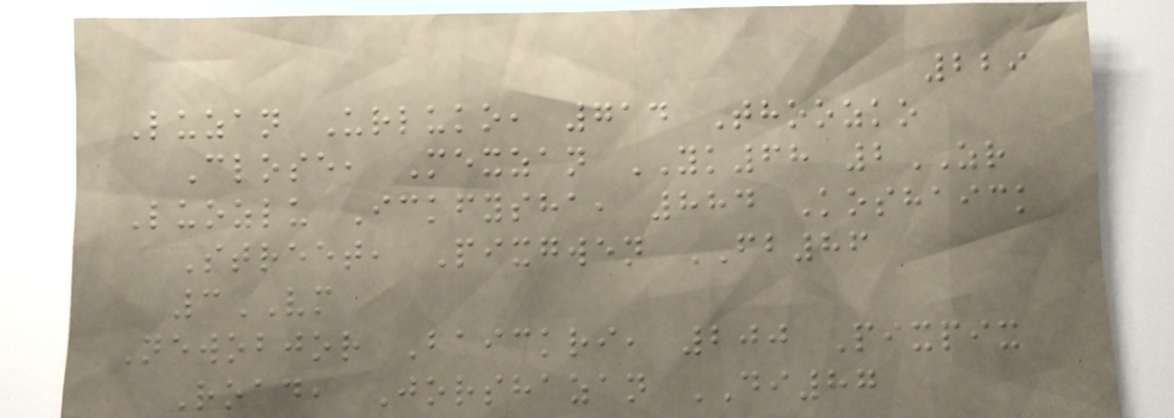229
Luzan Urluko, 714 Thoozko
Close, Mexzan YK68 2ZR
Luozlu Ickfysha, 884 Koshaick
Street, Pixgwen FB86
3VM
Newobjor Baickri, 200 Pixpix
Road, Jorshazan DI87
